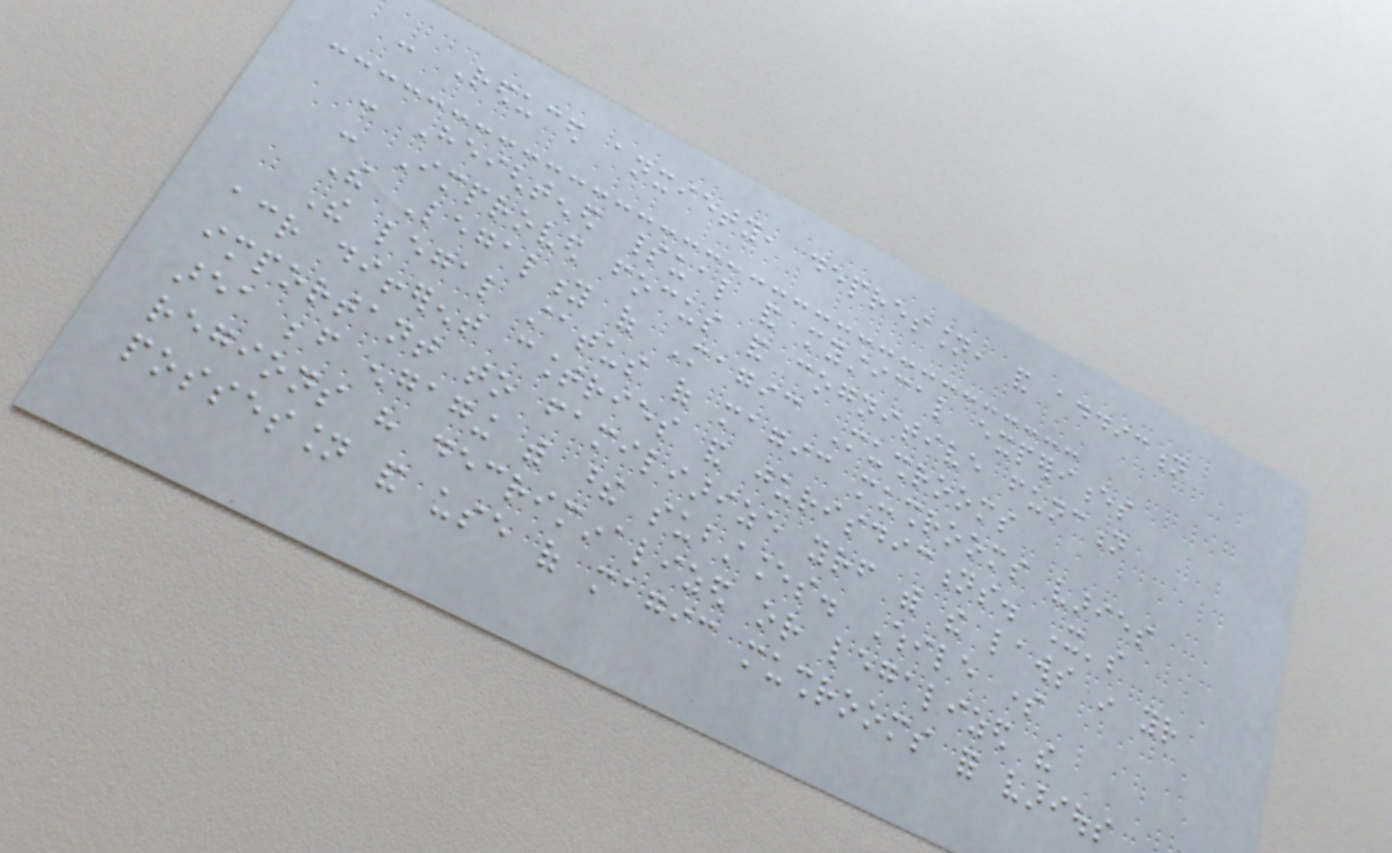- Reduced anxiety, depression, and addiction
- Heightened spiritual and mystical experiences
- Improved focus and cognitive function
The Legality of Magic Mushrooms
The legal status of magic mushrooms varies
across different countries and jurisdictions. It's
important to familiarize yourself with the laws in your
area before engaging with these substances. While some
regions have decriminalized or legalized the
possession and use of magic mushrooms for various
